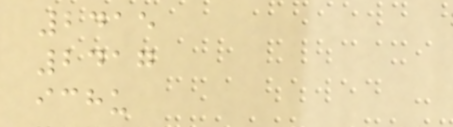2415
2417
ichu
